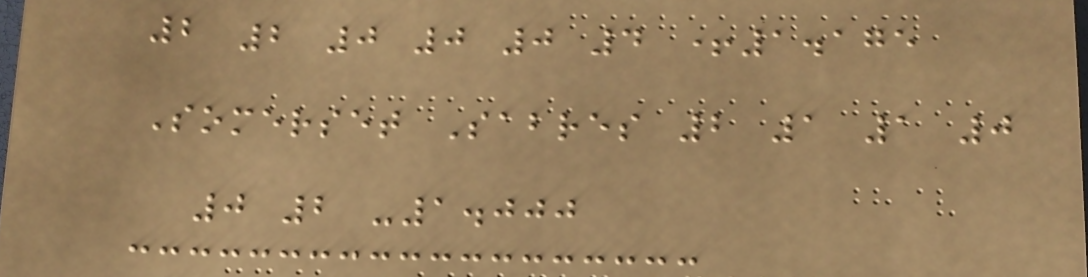2 2 0 0 0 4 +1.175
Somerset Sabres 2 1 1 0
0 2 -1.000
